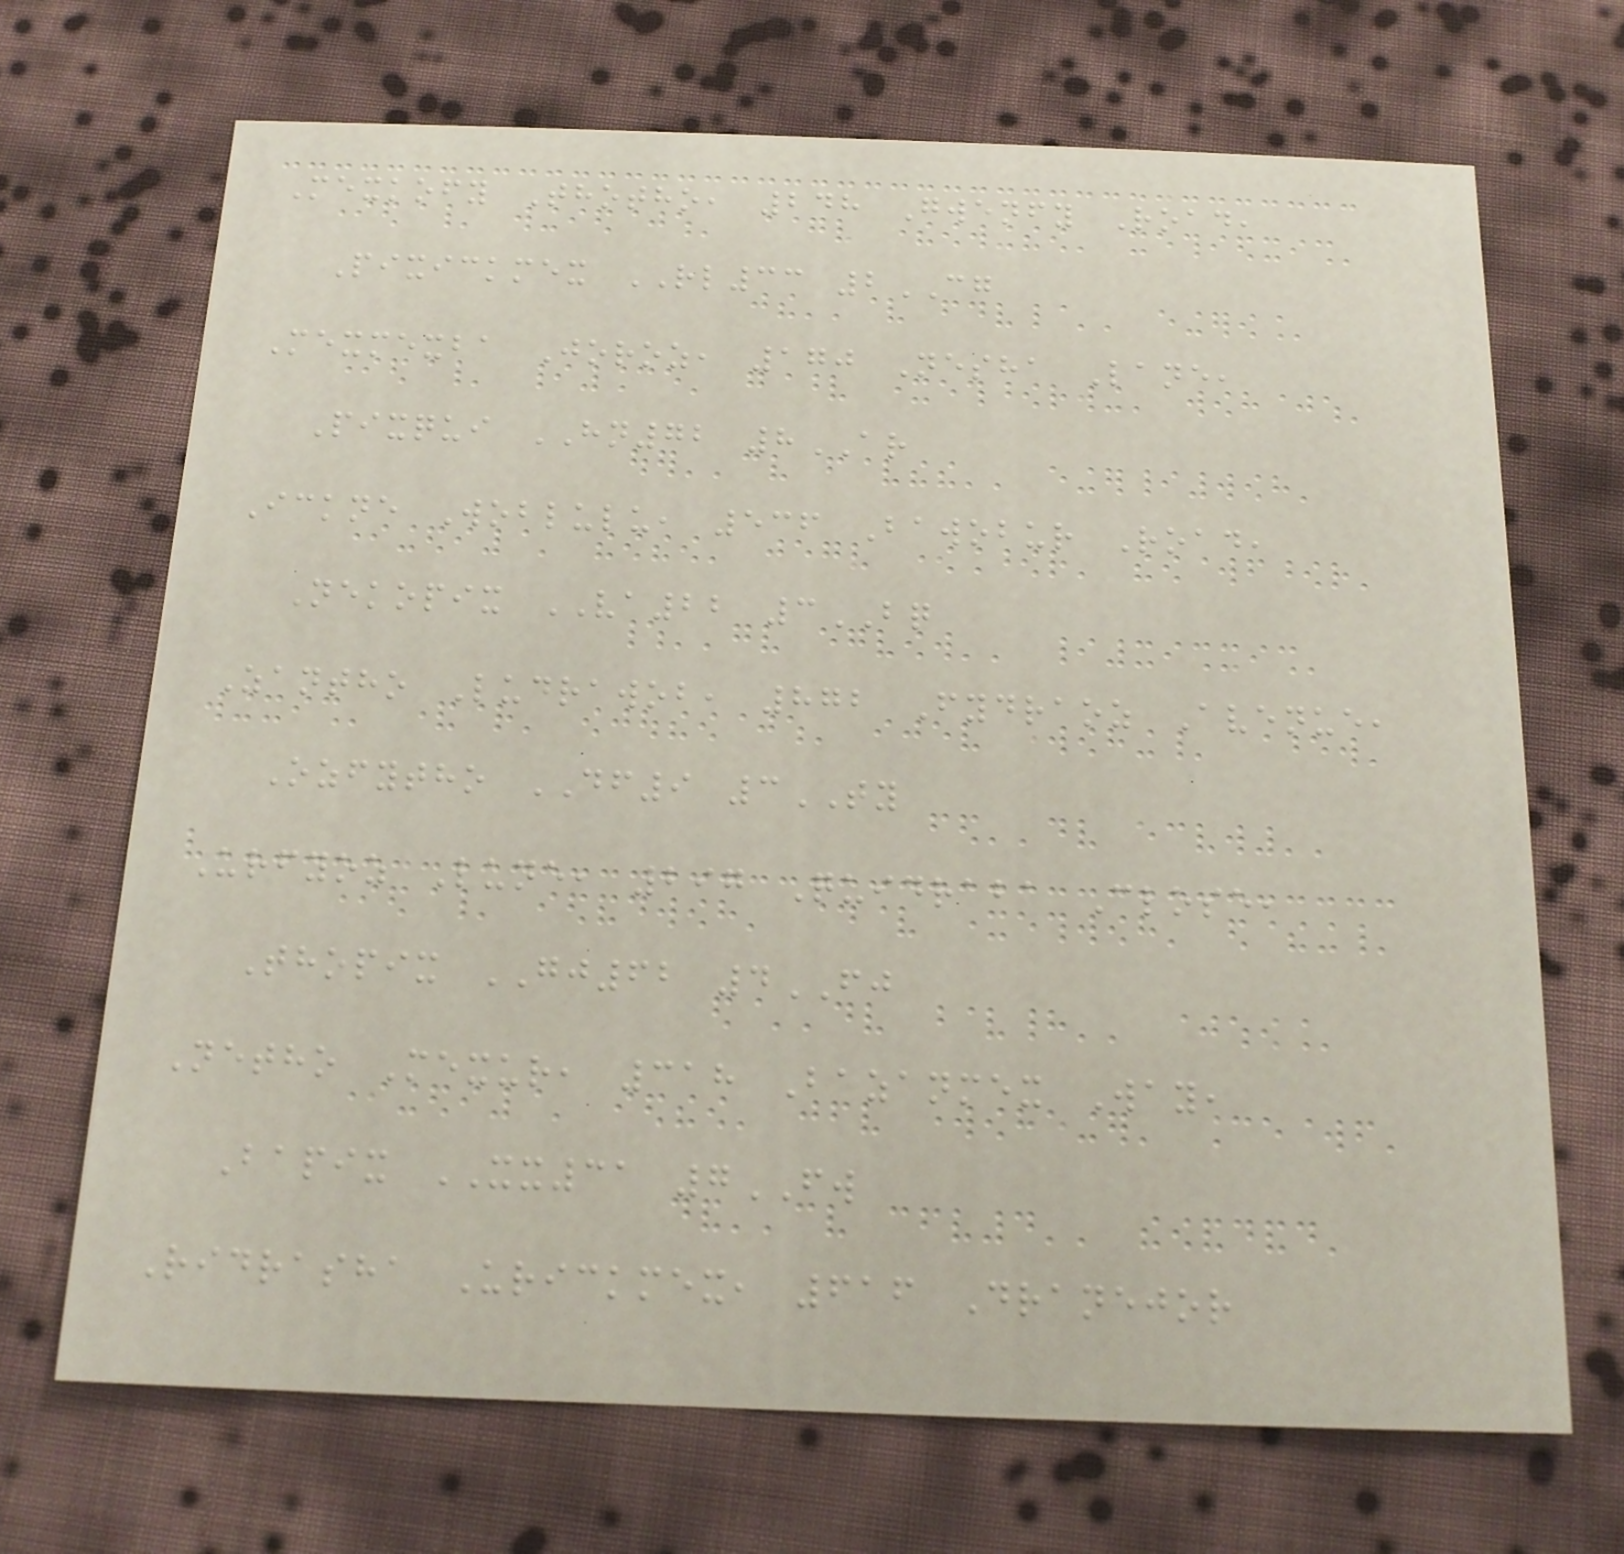Mexkofy Thotho, 248 Gwenfy Road,
Pixickmex RL33 2CG
Mexmexba Joroz, 170 Nesha Lane,
Pixqui HN72 8AR
Ickne Woblulu, 536 Bawobur Road,
Nekopix VA22 3BQ
Zantho Ludrawob, 872 Fydraoz Avenue,
Ozfytho DF9 3TY
Urfyoz Lune, 297 Quidraba Close,
Thopix GJ62 4FJ
Netho Mexur, 318 Bazanmex Way,
Bapix XX31 7FW
Ridrasha Urickmex, 616 Dranejor
